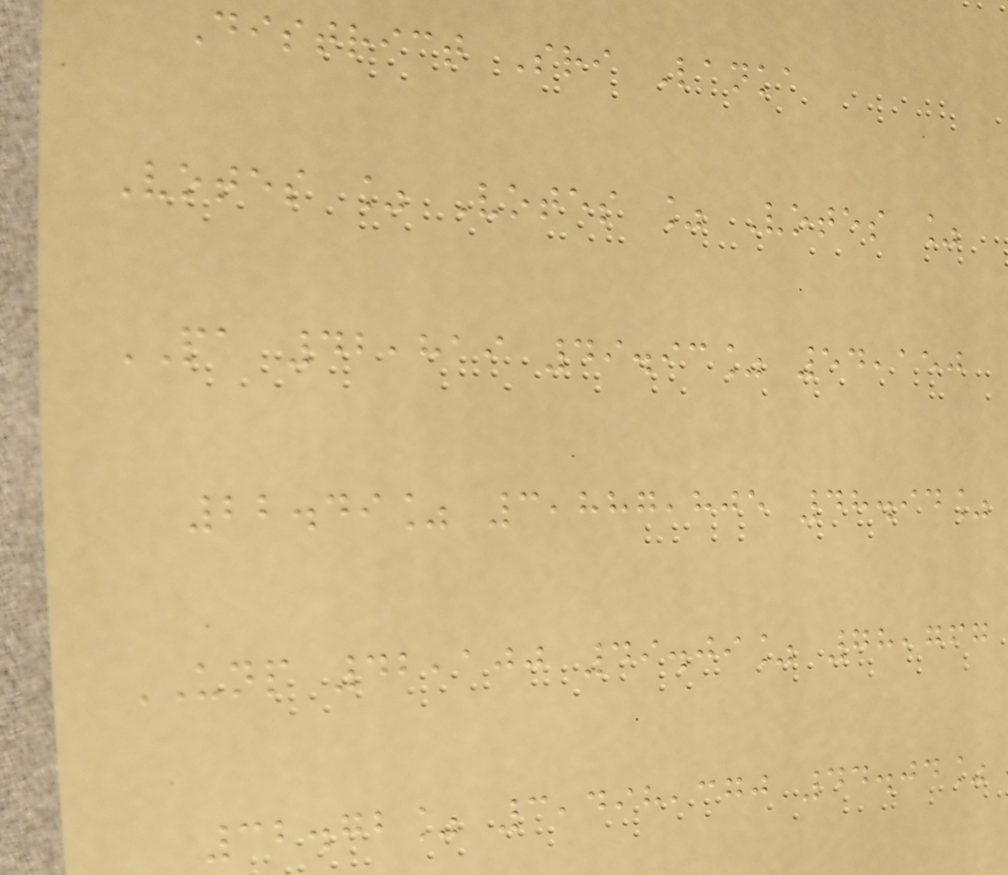District Sri Lanka
Votes % Votes % Votes %
PA 42,819 49.93% 54,150
22.49% 3,887,805 48.94%
UNP 42,100 49.09% 78,767
32.72% 3,498,370 44.04%
